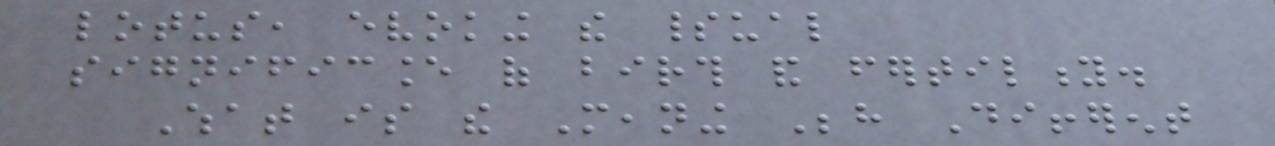lotus, evoking the spiritual
significance of birth and fertility.
What is the Meaning Behind Different
